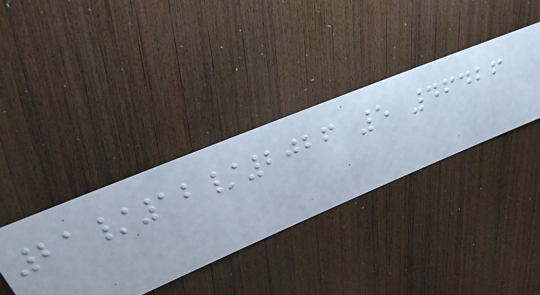21/12/2026 5 46426
